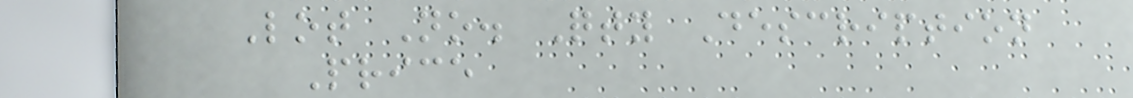Lot No. Qty Description
Price
